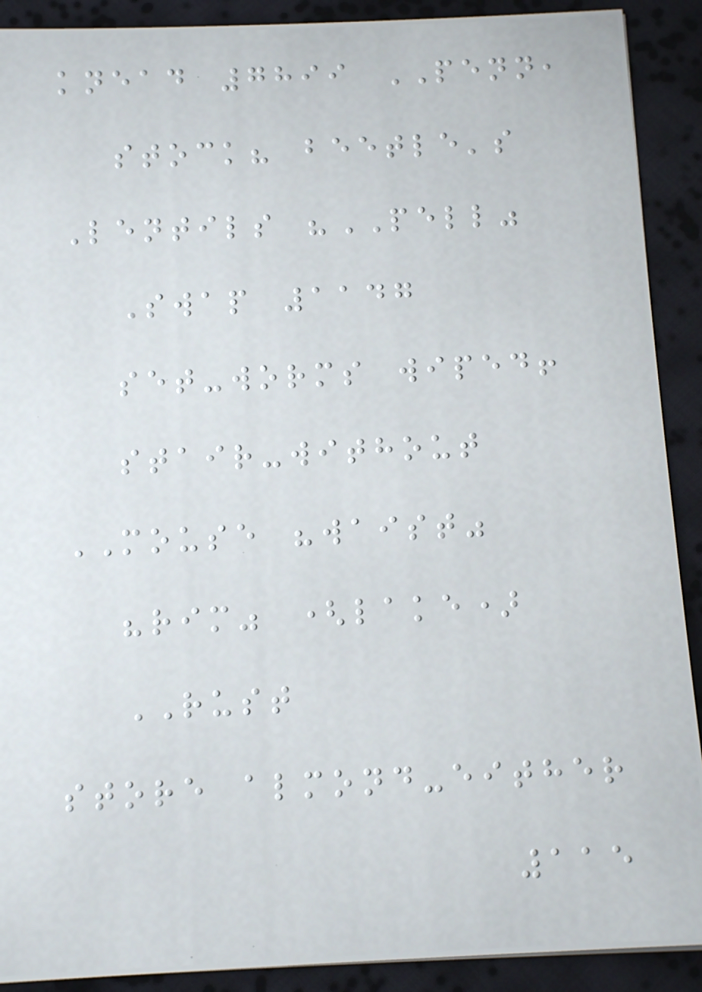knead 7899 PENN,
stock? beetle's
Lentils "PELL"
Swap 1147
set-worms wiped!
stair-without
MOUSE "waist"
"rim" (lake)
RUST
store almond-either
115
